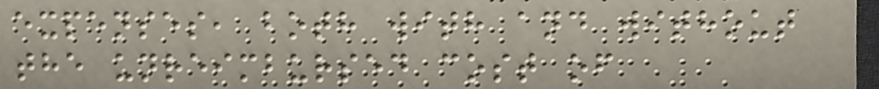expenses, both with and without
the unreimbursed cost of
